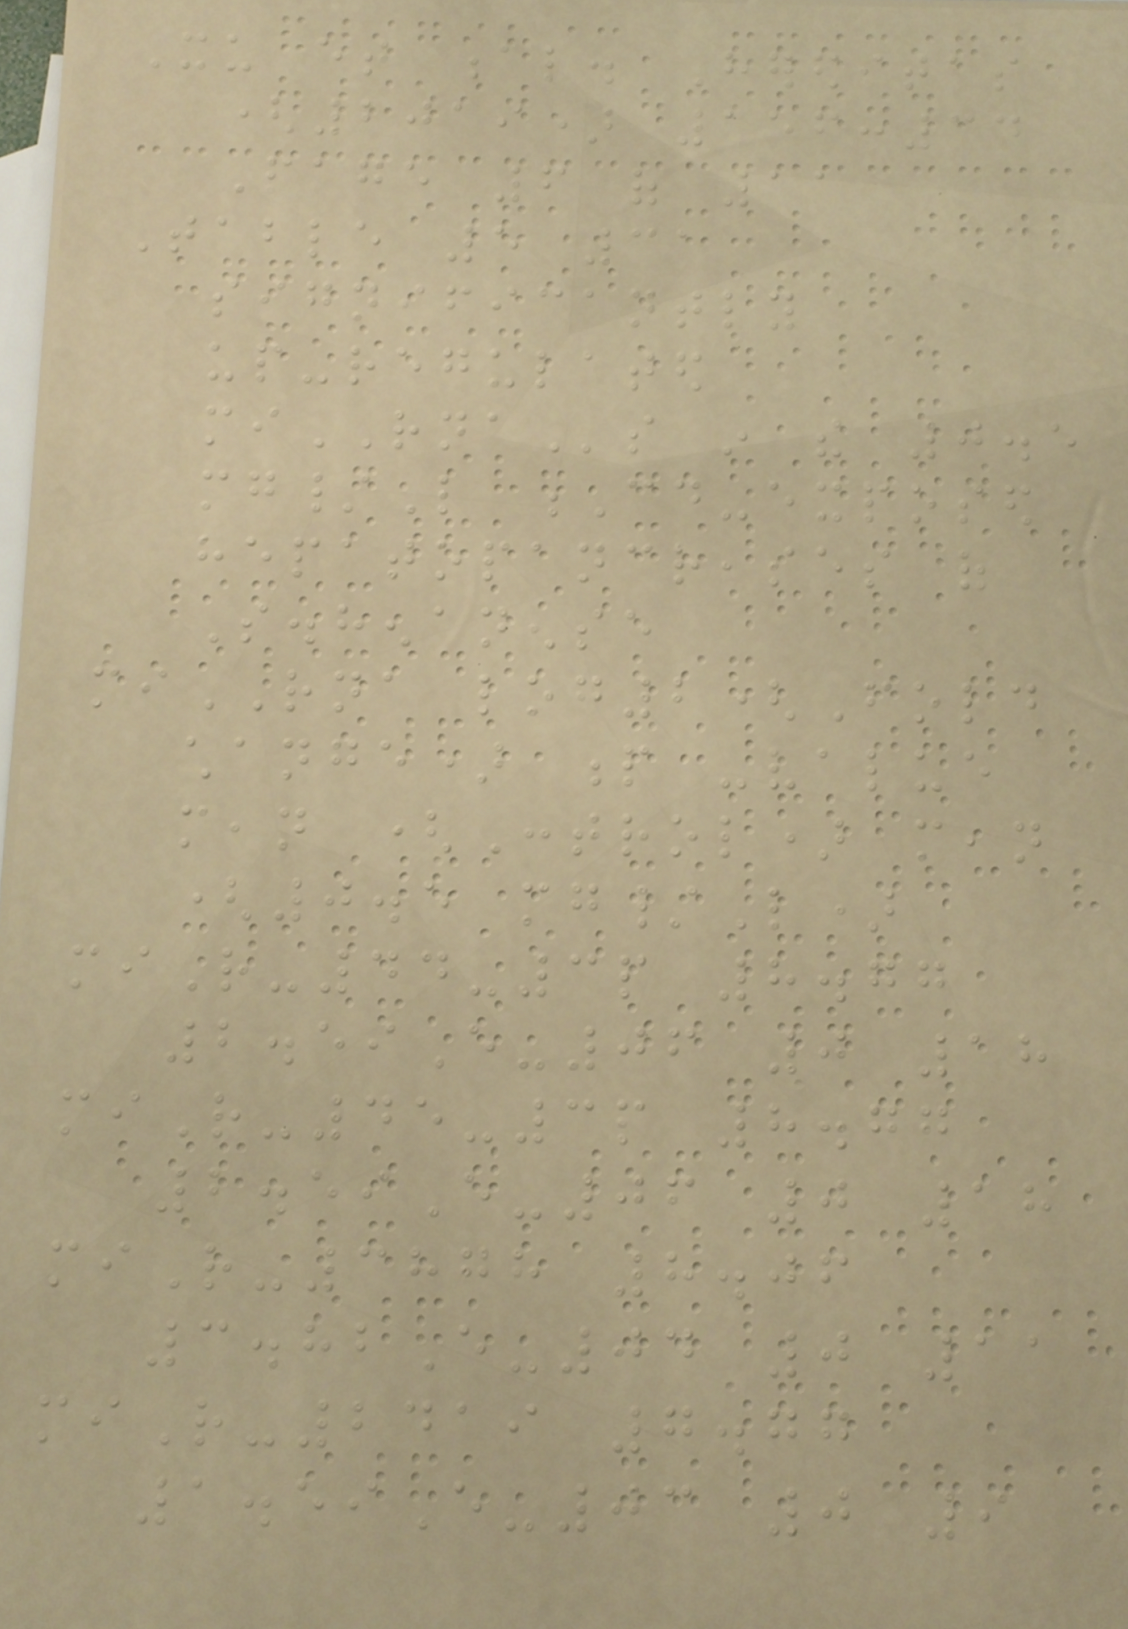Xu et al. Hereditas
(2019) 156:34
Page 6 of 11
Table 5 31
significantly
up-regulated
miRNAs in the 0.5
mg/L Cd-exposed
hepatopancreases of
S.henanense
miRNA log2(Fold
change) p -value
mean (Control) mean
(0.5 mg/L)
miR-44-3p 8.77
2.59E-06 0 18
miR-45-3p 8.77
2.59E-06 0 18
miR-3878 8.06
3.82E-04 0 11
miR-2419 7.77
1.59E-03 0 9
